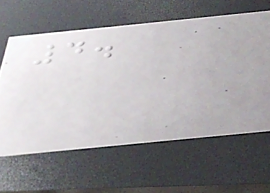4.
